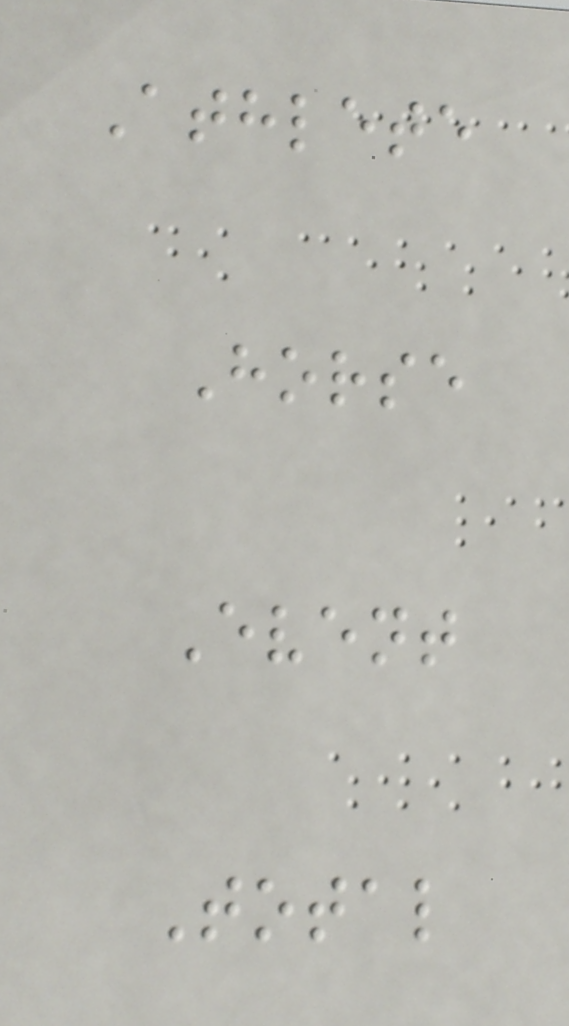Athlete
Horse
Event
Total
